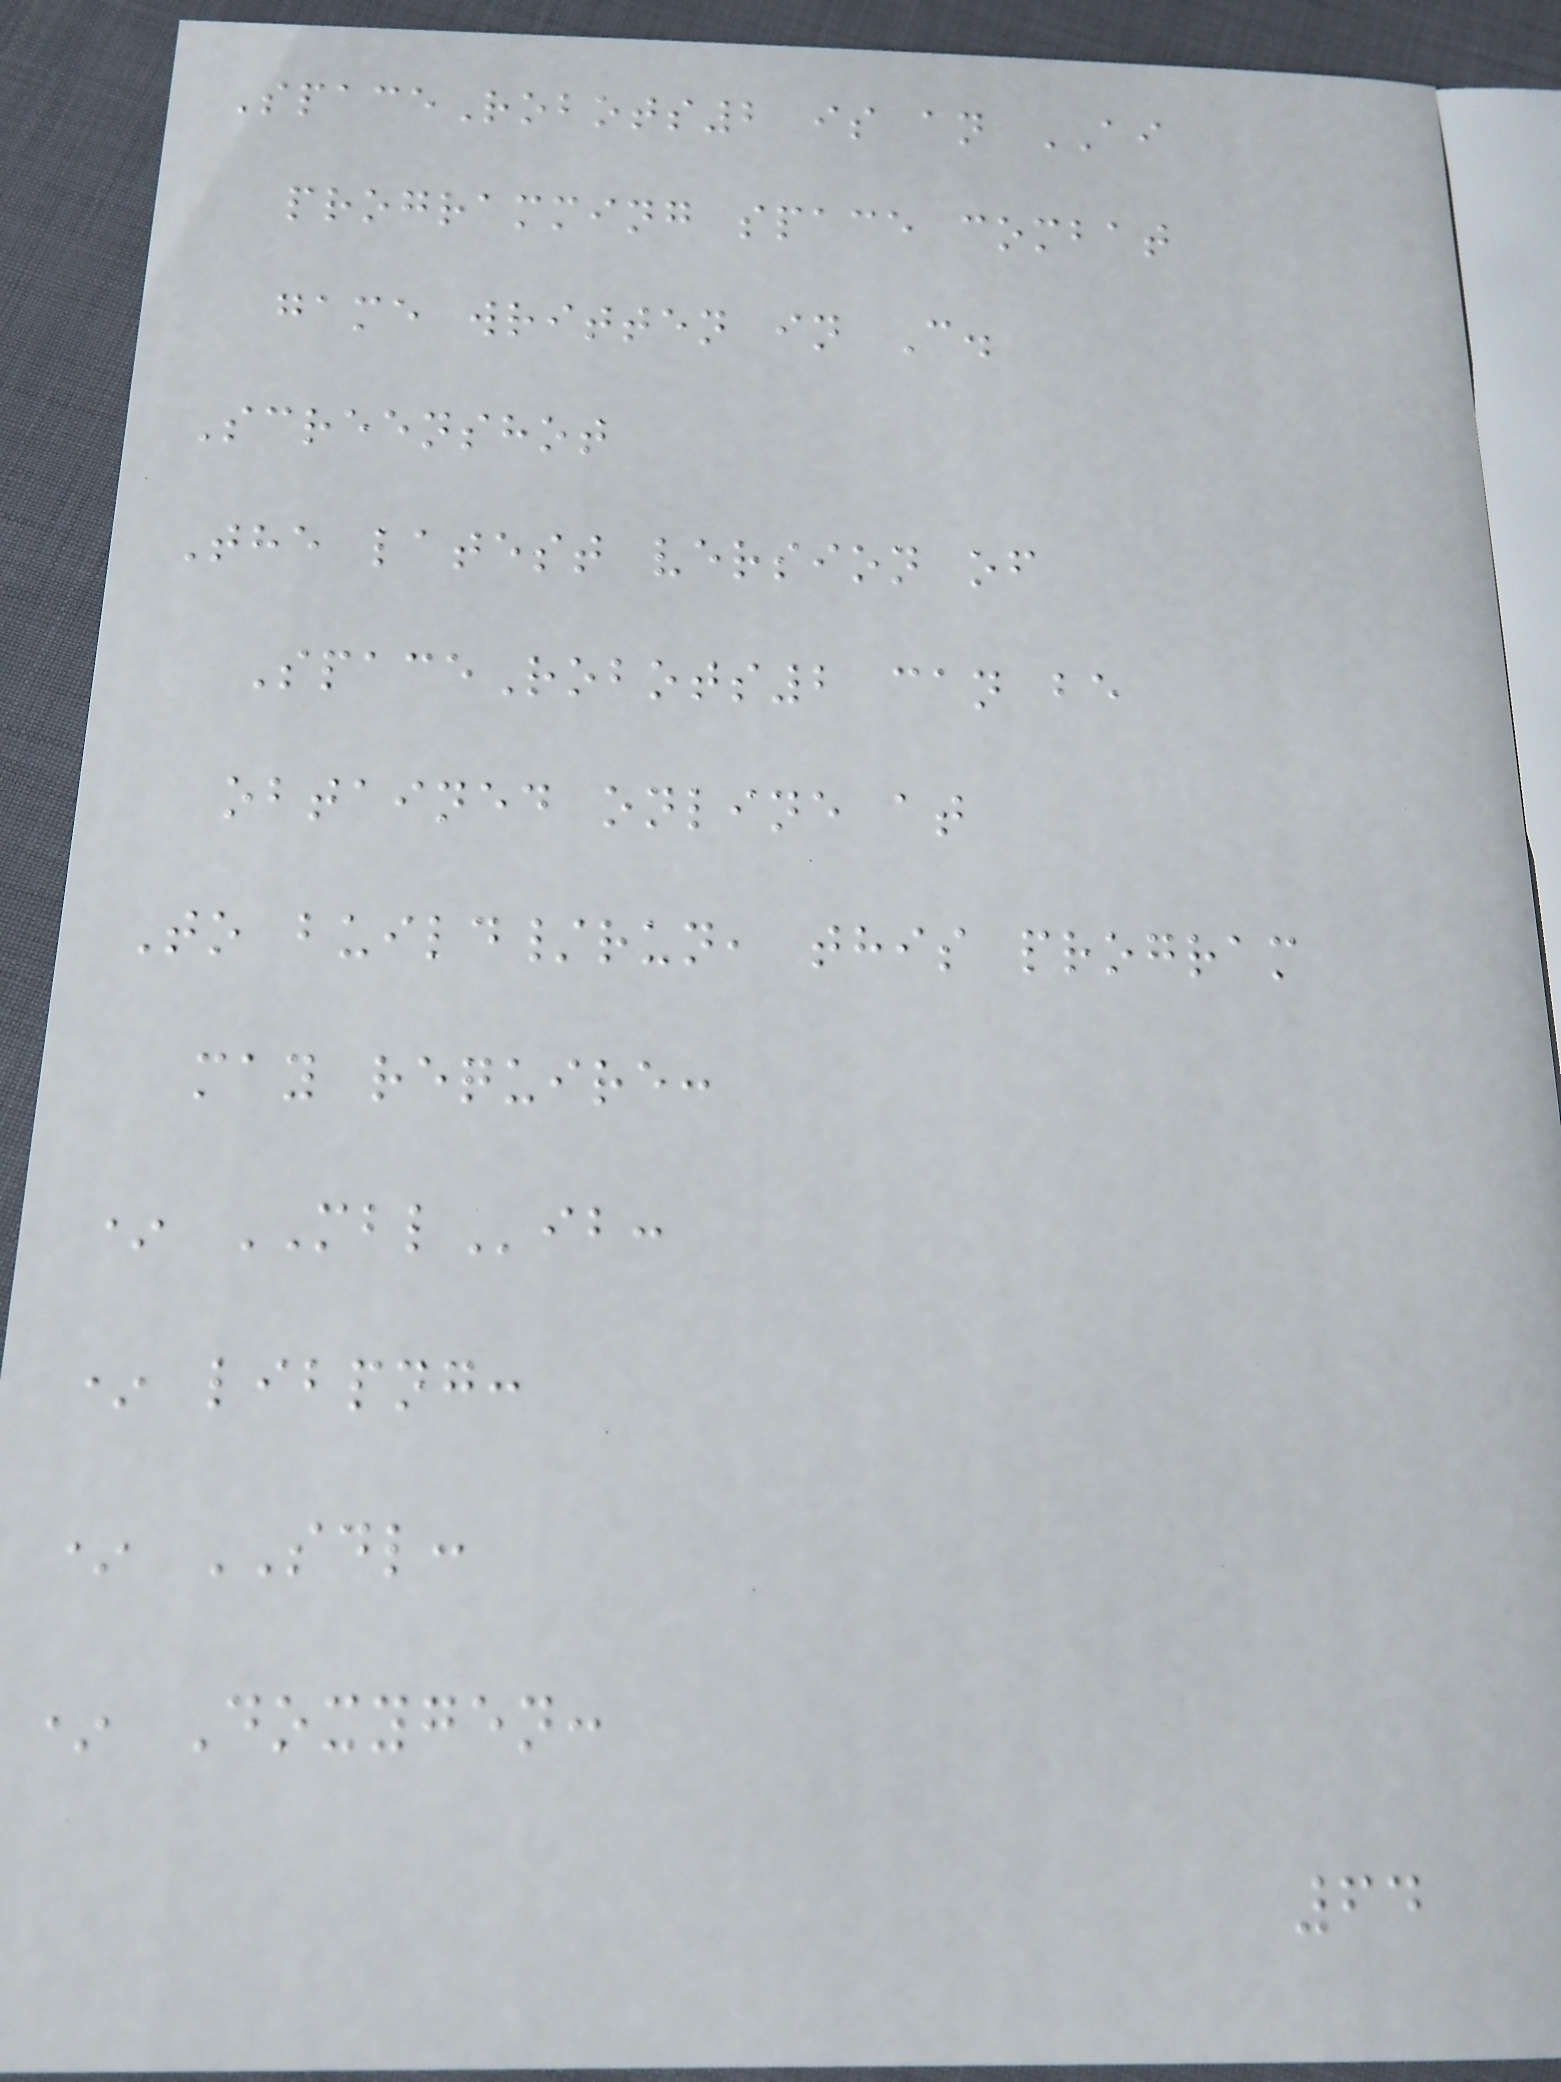SpaceRobots2 is an AI
programming space combat
game written in C.
Screenshot
The latest version of
SpaceRobots2 can be
obtained online at
To build/run, this program
may require:
* MBLib:
* libpng:
* SDL:
* Doxygen:
64
